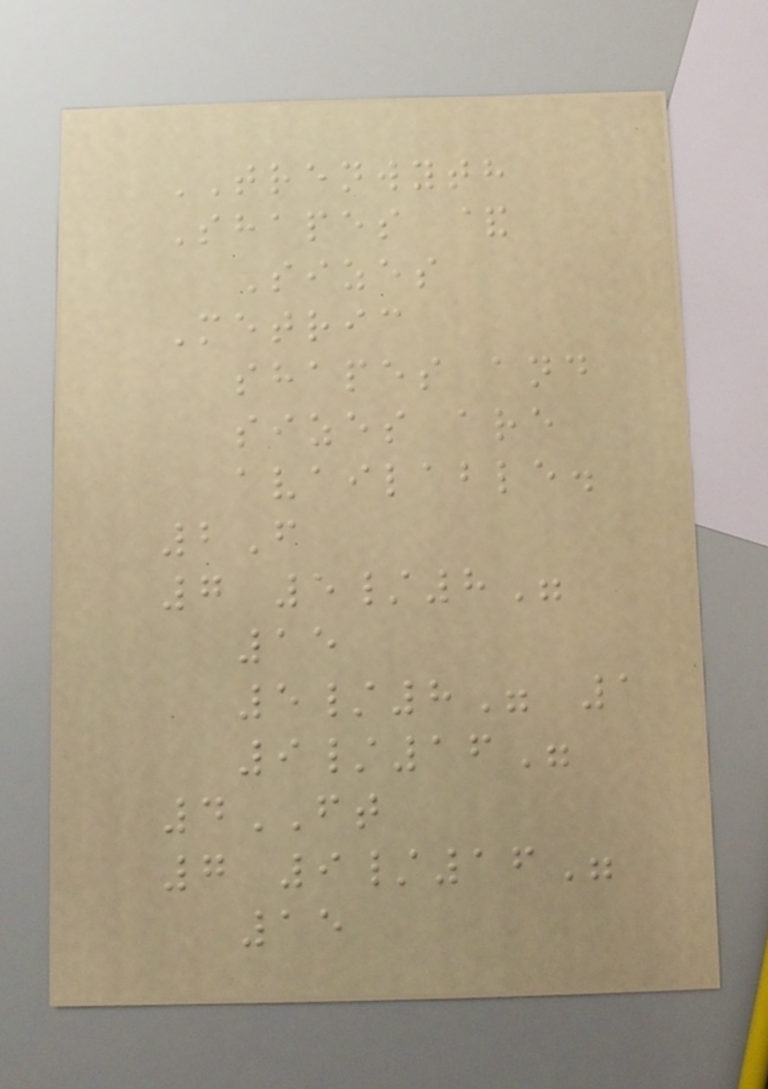TRENWYTH
Shapes &
Sizes
Metric
shapes and
sizes are
available.
2F
7 5/8"
15
5/8" 1
9/16"
4FT
7 9/16"
15
